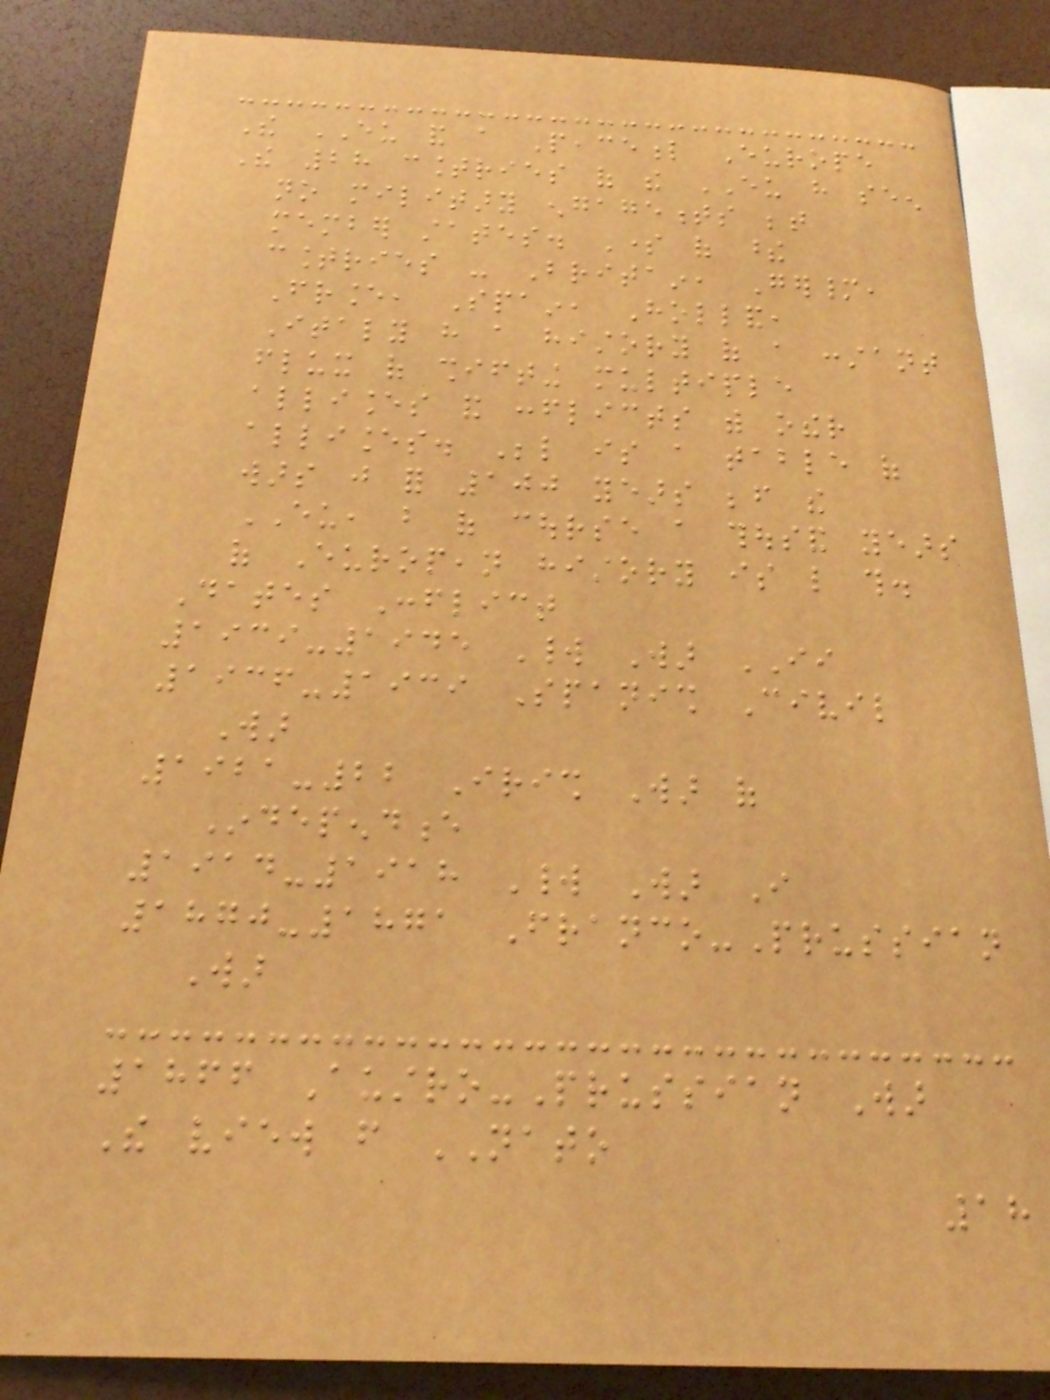The EU and a Peaceful Europe
The 28 countries of the EU have seen
no military engagements between
member states. Some of these
countries - Britain, Germany,
France, Spain, Holland,
Italy have a history of a constant
flux of shifting multiple
alliances and conflicts with other
alliances. Below is a table of
wars just for 100 years before the
EU, but of course a thousand years
of European history is like this.
Dates Conflict
1939-1945 World War II
1936-1939 Spanish Civil
War
1921-22 Irish War of
Independence
1914-1918 World War I
1870-1871 Franco-Prussian
War
1866 Austro-Prussian War
The view from NATO
18
